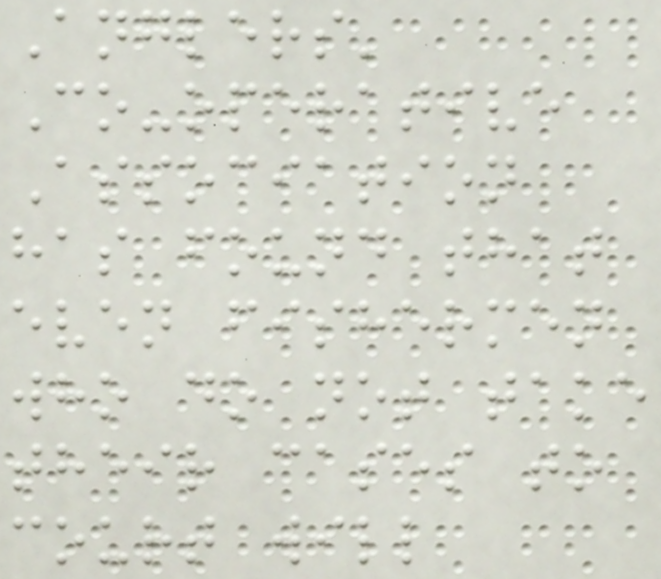Anglers'
Co-operative
Association
has found that
even fishermen
who do not take
their cases to
court will
